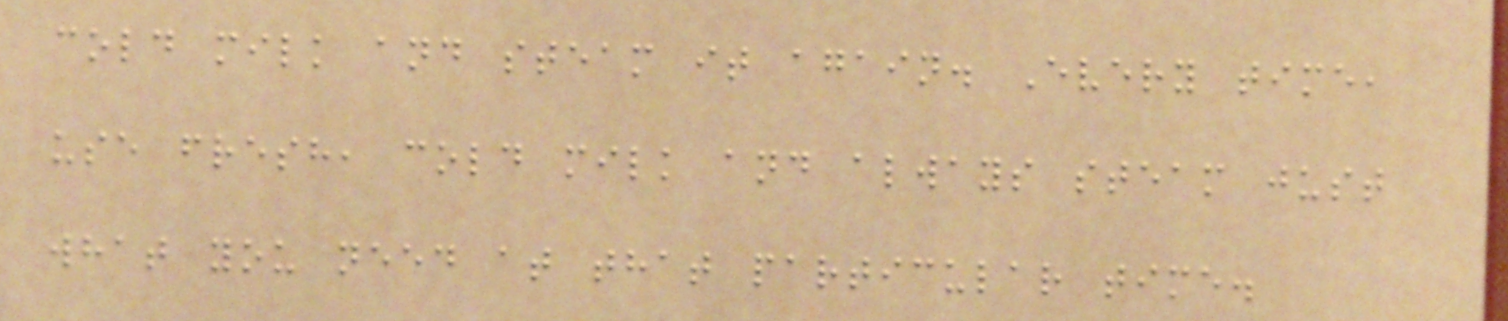cold milk and steam it again. Every time,
use fresh, cold milk and always steam just
what you need at that particular time.
